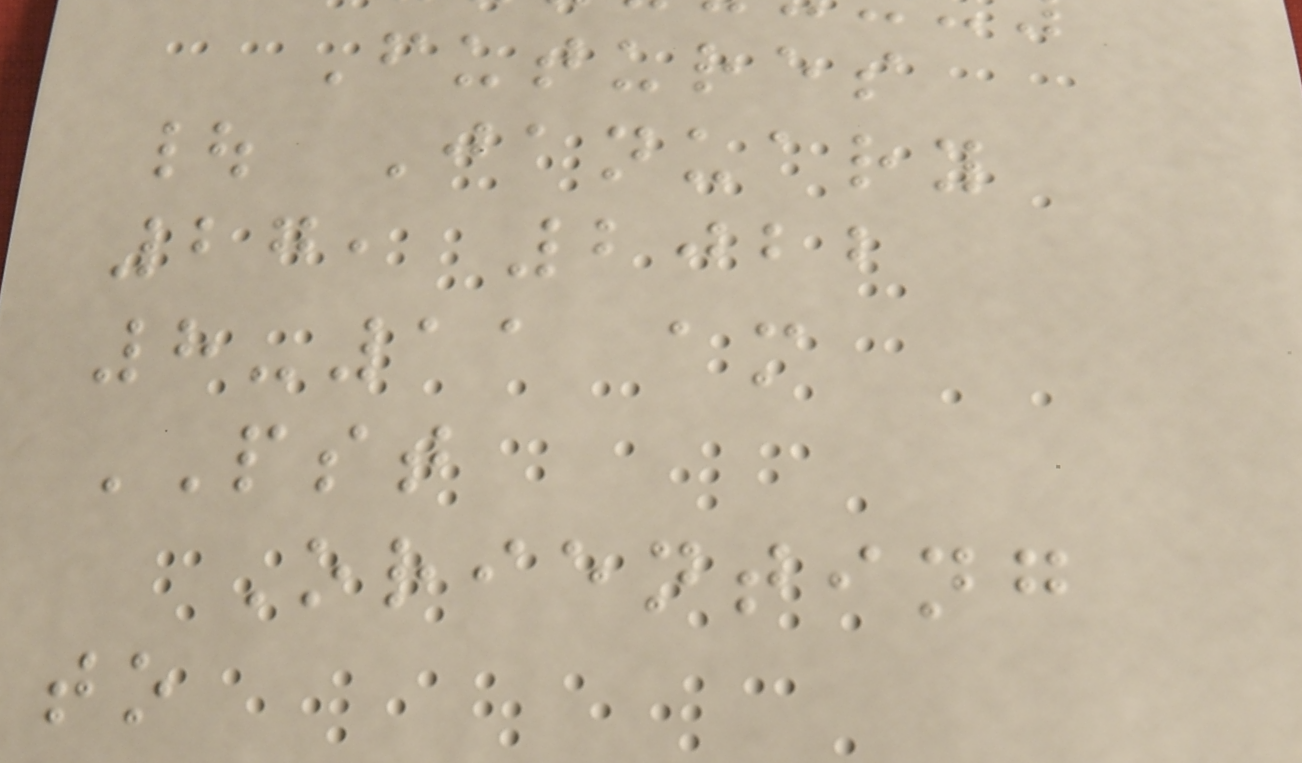Futures
| January
27, 2022
8-11 am
PST
Orienting
to
